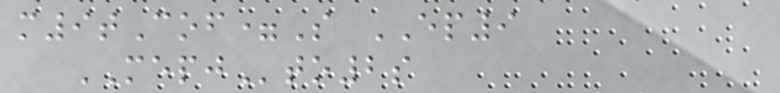m9tCof=S EP9
MEPJto2s
